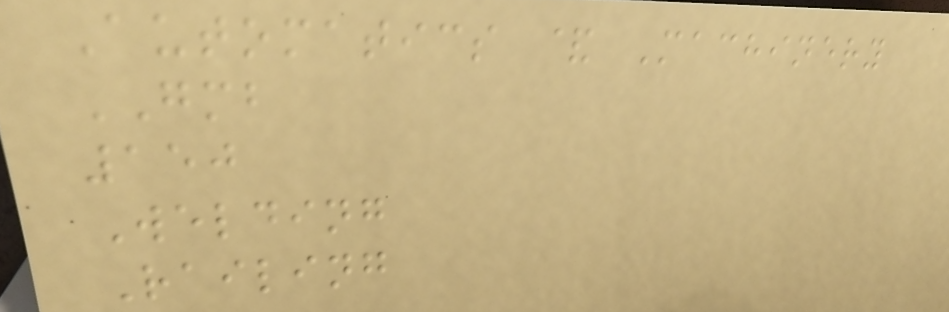Automatics & Machinery
GMB
150
Welding
Railing
